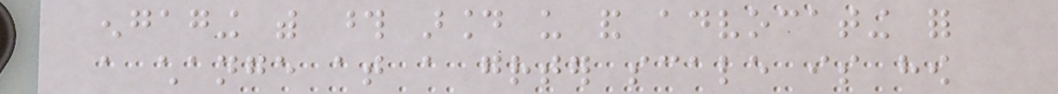engaging with those around us and advocating for
a change at a greater scale is how
